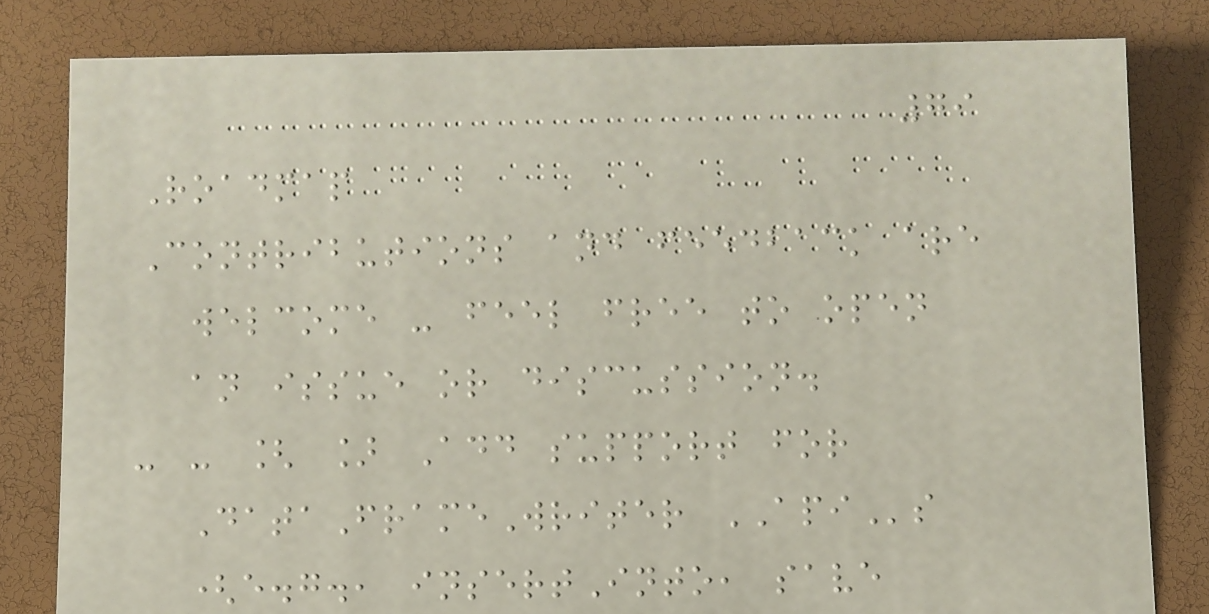79
Roadmap
Contributions and feedback are
welcome - feel free to open
an issue or discussion.
- - [ ] Add support for
DataFrameWriter APIs
(e.g., insertInto, save
